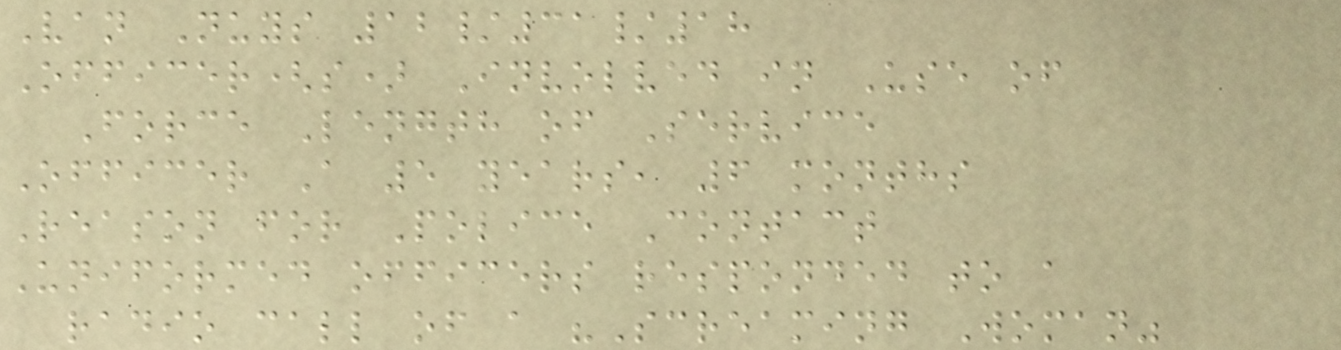Van Nuys 12/31/18
Officer(s) Involved in Use of
Force Length of Service
Officer A 5 years, 6 months
Reason for Police Contact
Uniformed officers responded to a
radio call of a "Screaming Woman"
